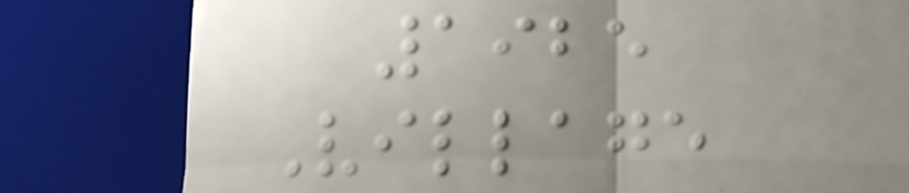1925
Village
